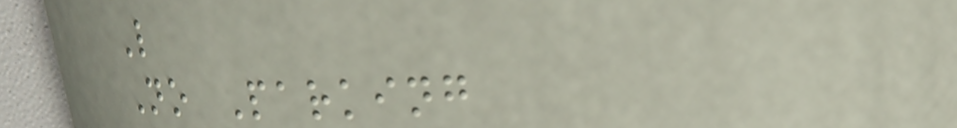L
No Parking
